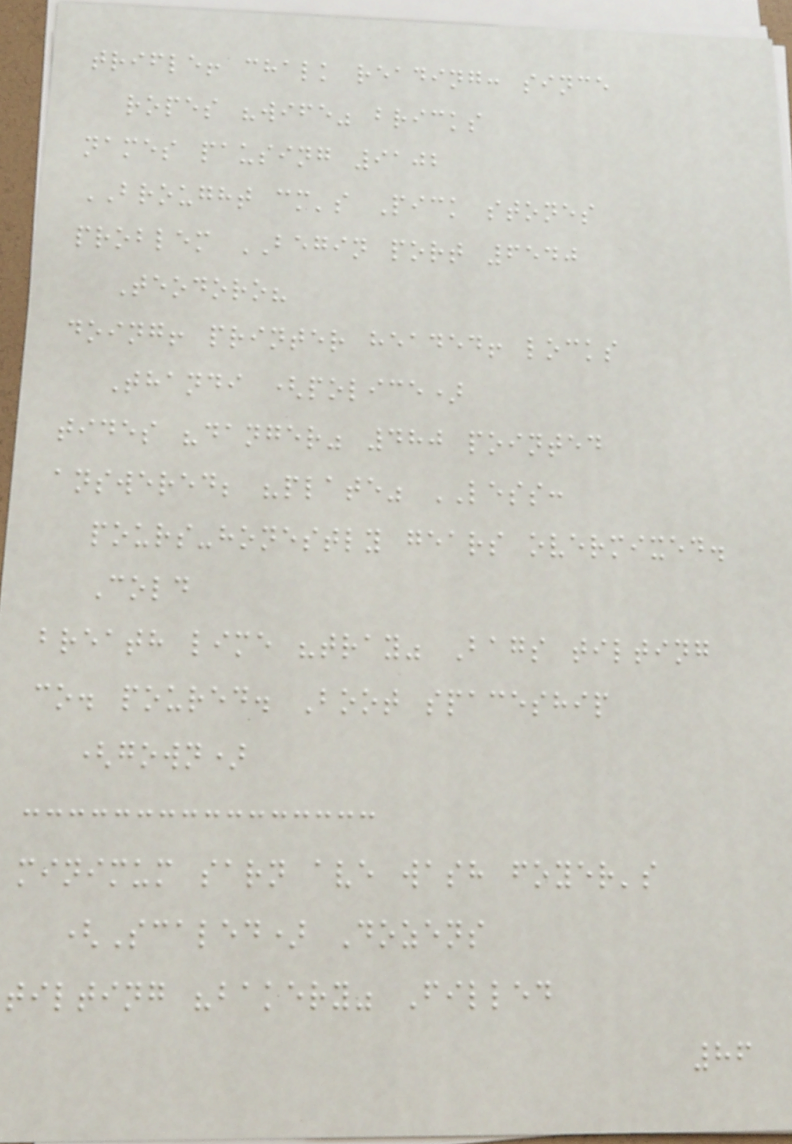trifle! chalk reading: since
ropes "wife" bricks
names pausing 9102
BROUGHT cm's Pick stones
problem BEGIN port 6540
Teodoro?
doing! printer headed! locks
Thandi (police)
tides "danger" 480 pointed
answered; "plate" LESS:
pours-honestly gears overmixed.
Cold
breath lime "tray" Bags tilting
co. poured. Boot spaceship
(gown)
minimum sarn ave wash foyer's
(Scaled) Dozens
tilting "bakery" Filled
86
